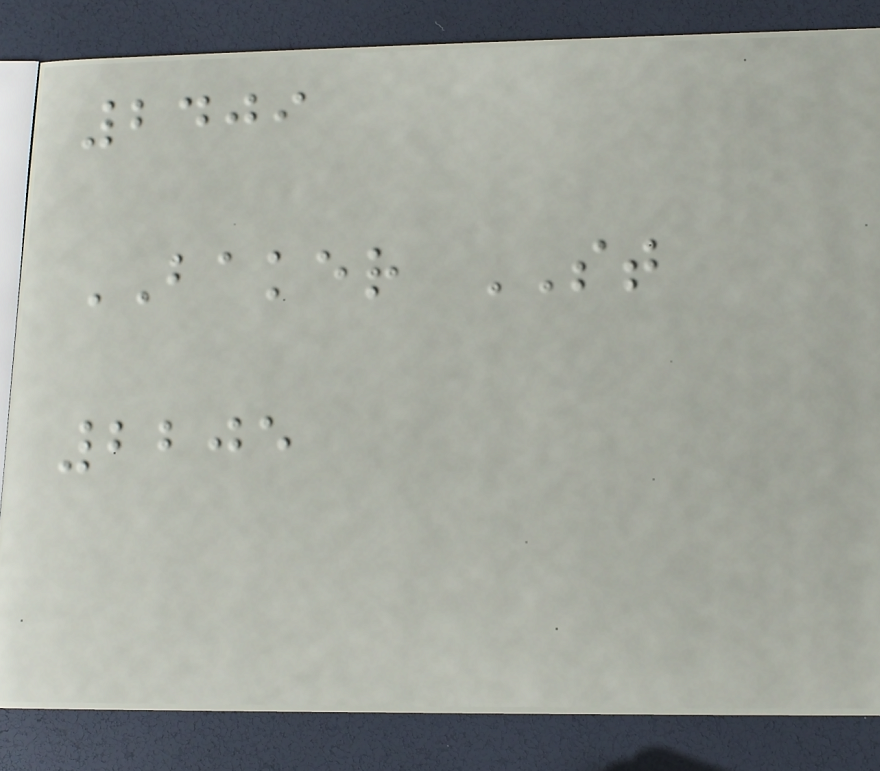2409
BAKER ST
2205
